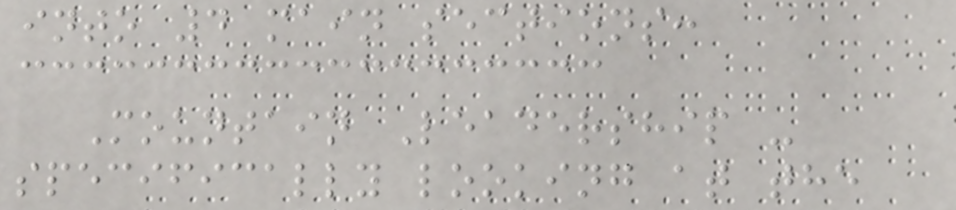into 4 main sections:
Mountain Leadership -
specifically looking at the
